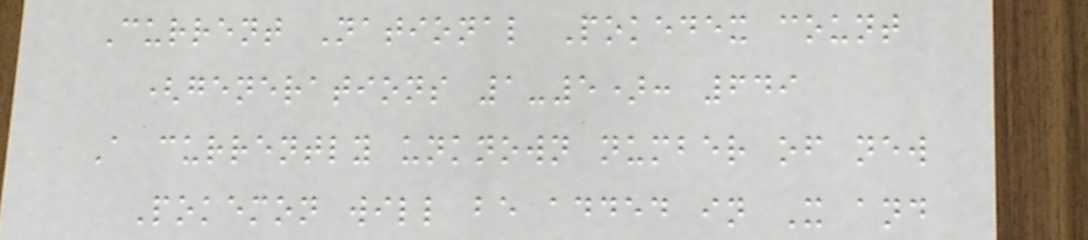Current National Pokedex count
(generations 1-5): 649
A currently unknown number of new
Pokemon will be added in X and
